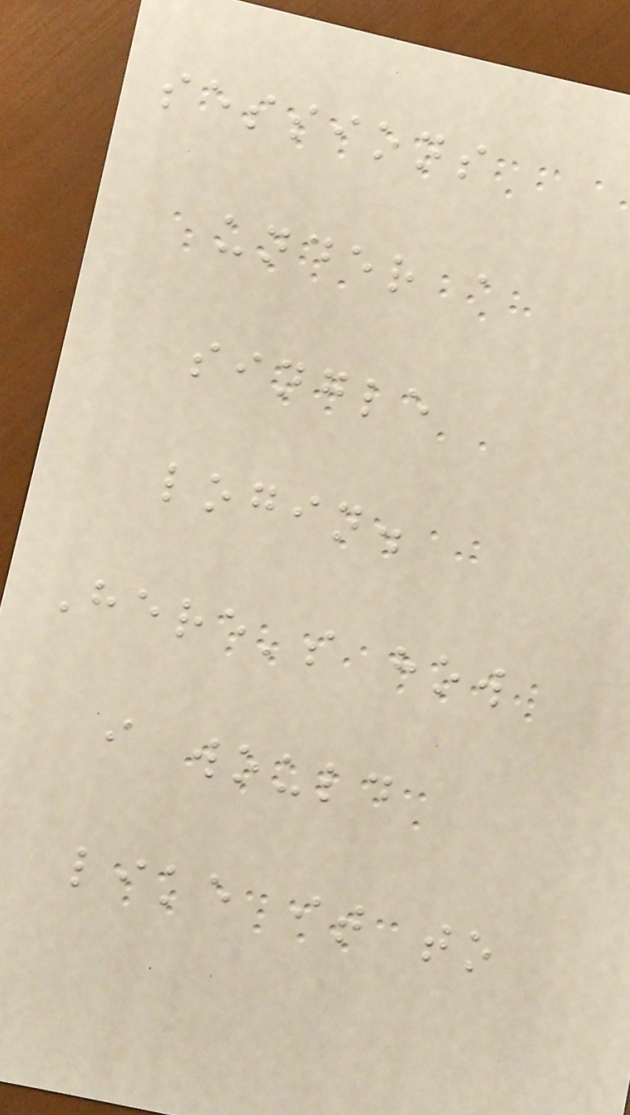sessions
under a
single
login.
Here's how
i would
like it to
